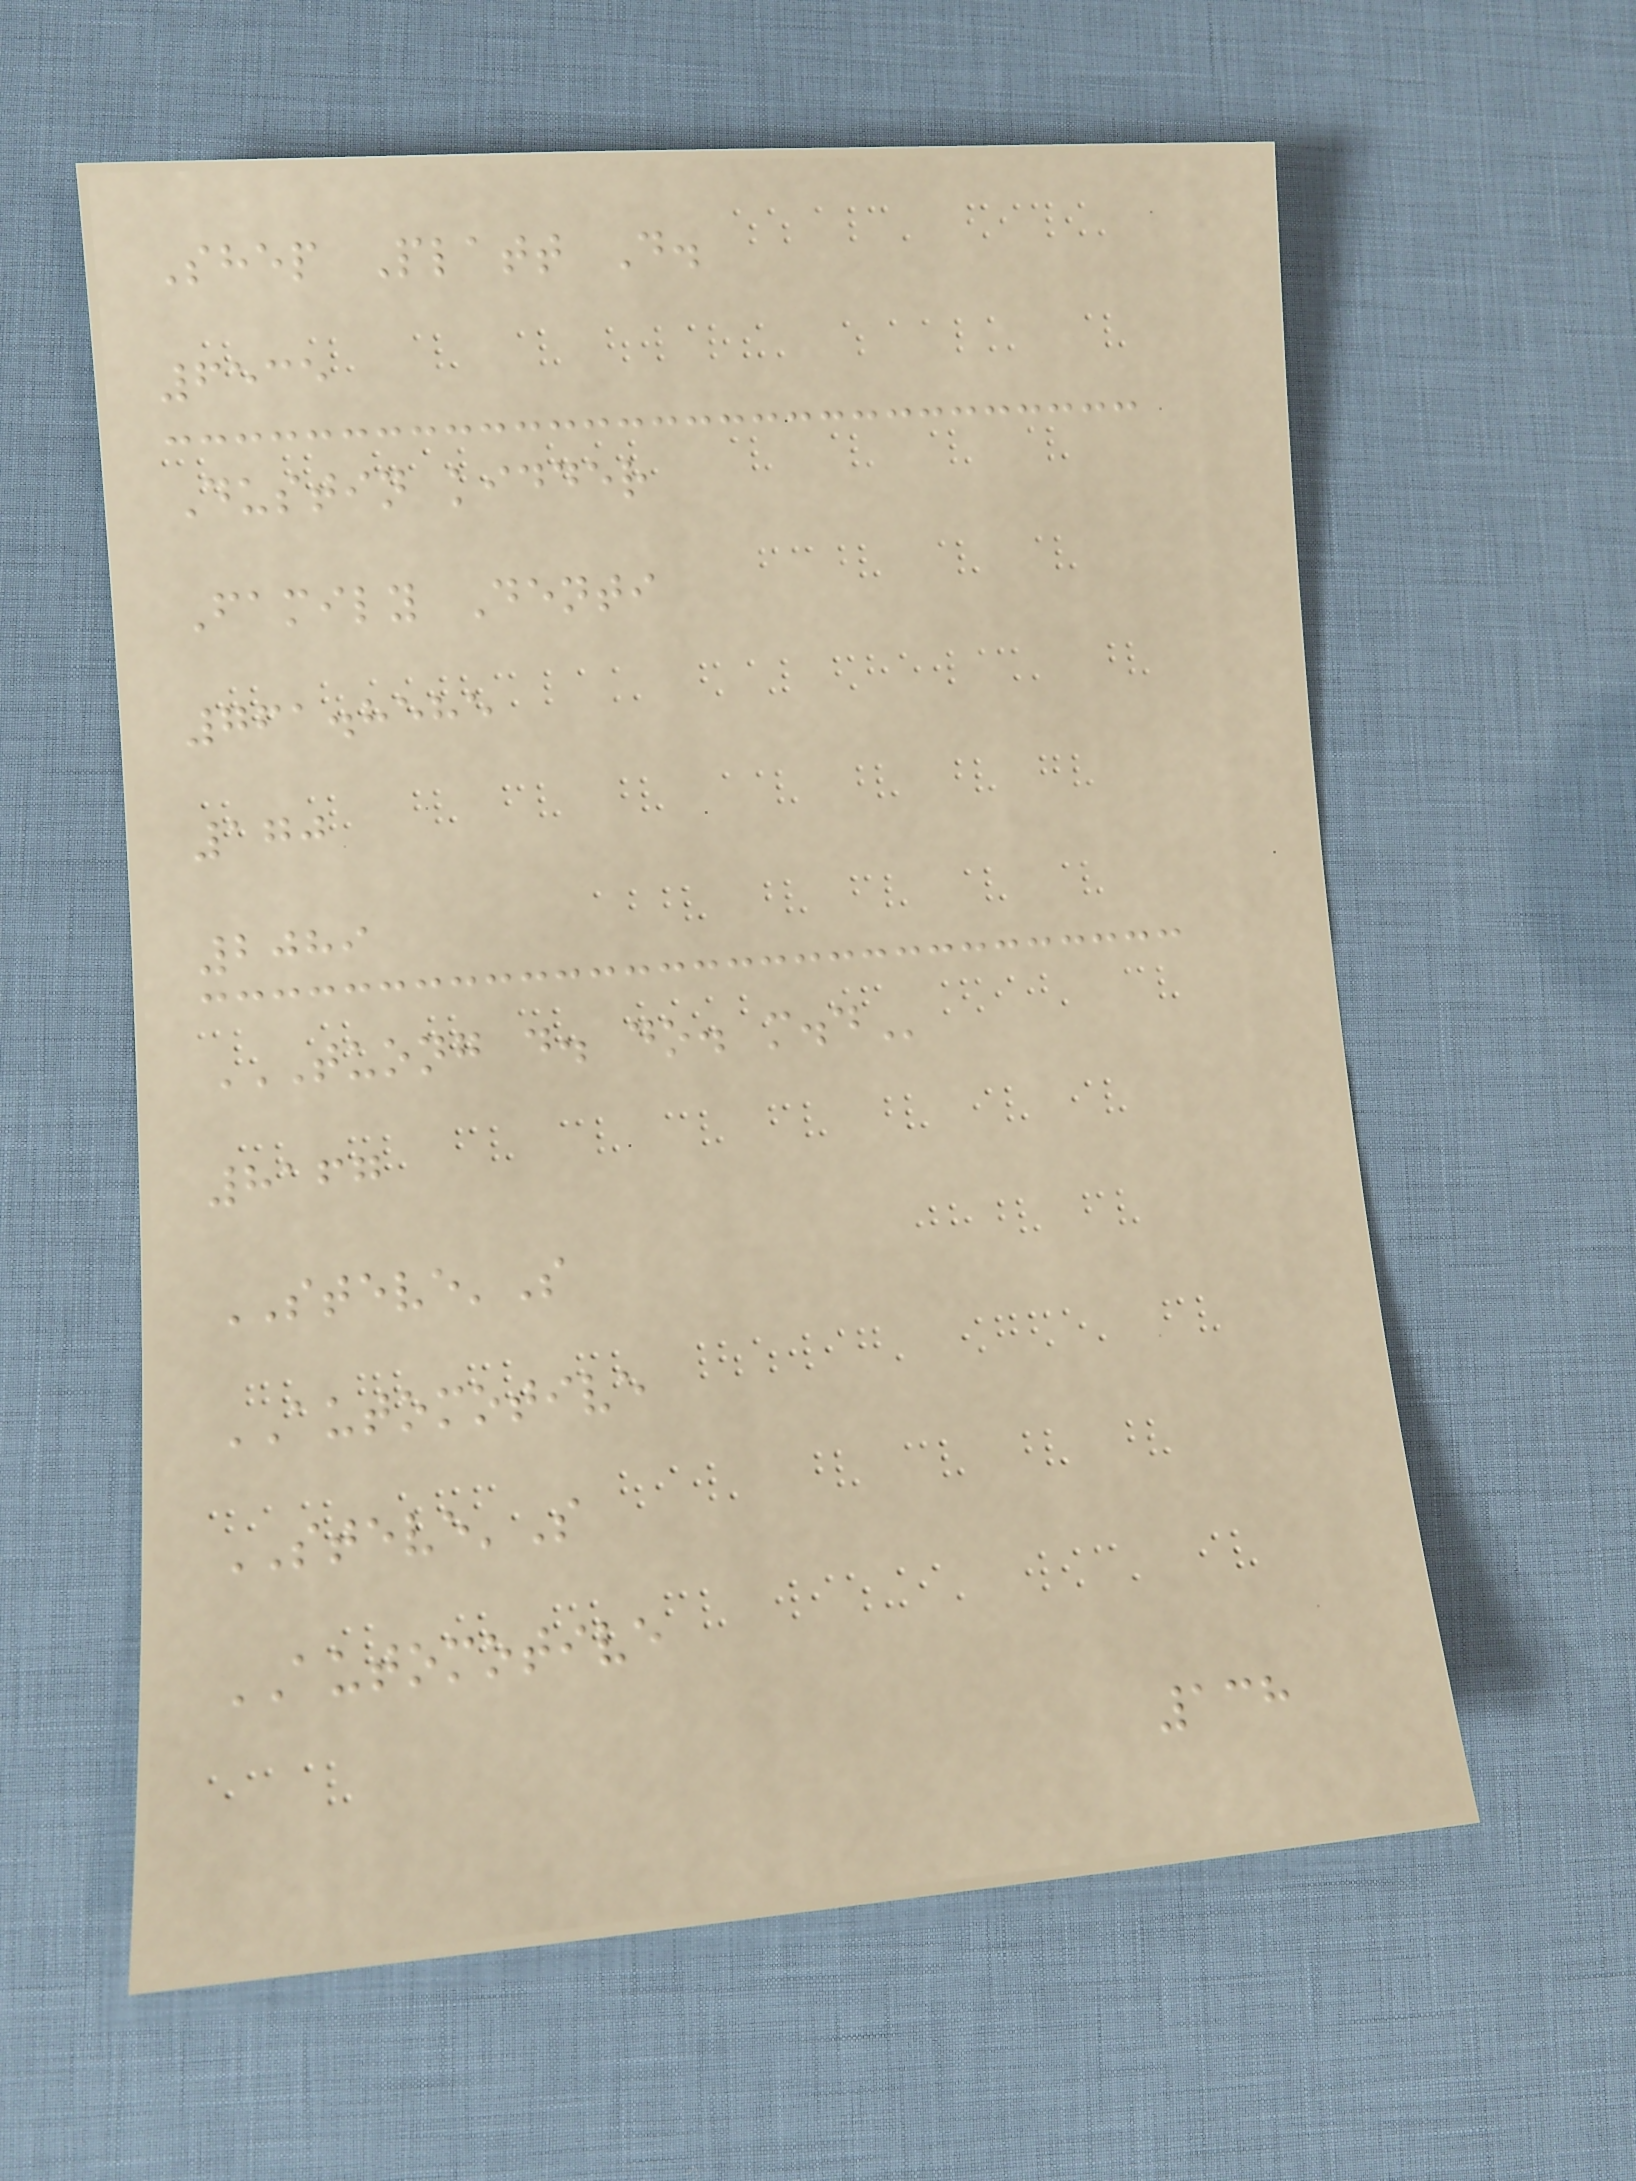Shep Platt D.
6535
Dustin kidder
Family Denti
761.8585
170
2089
TUONG D. DO. M.D
8167
STEVE'S
AUTOMOTIVE
STEVE'S
AUTOMOTIVE
138
